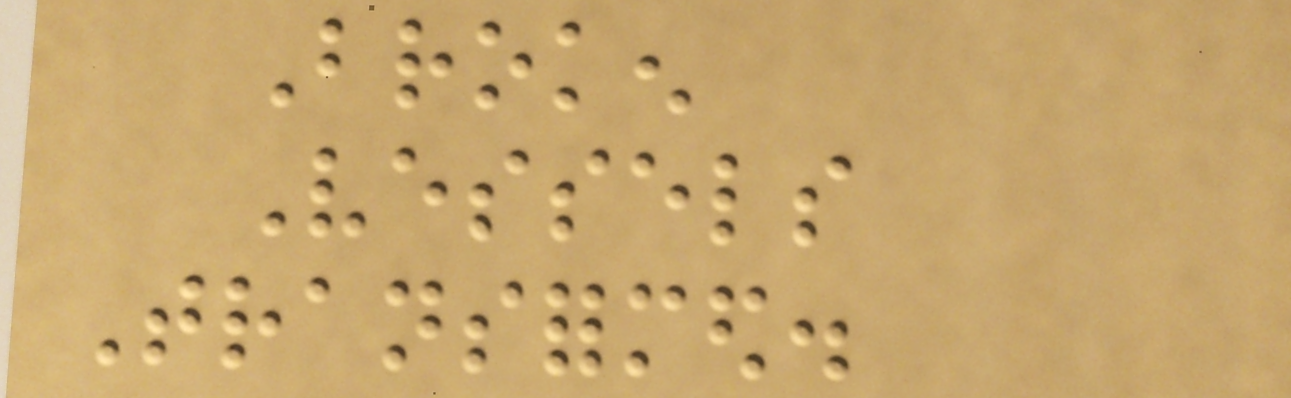Broken
Vessels
Transformed.
